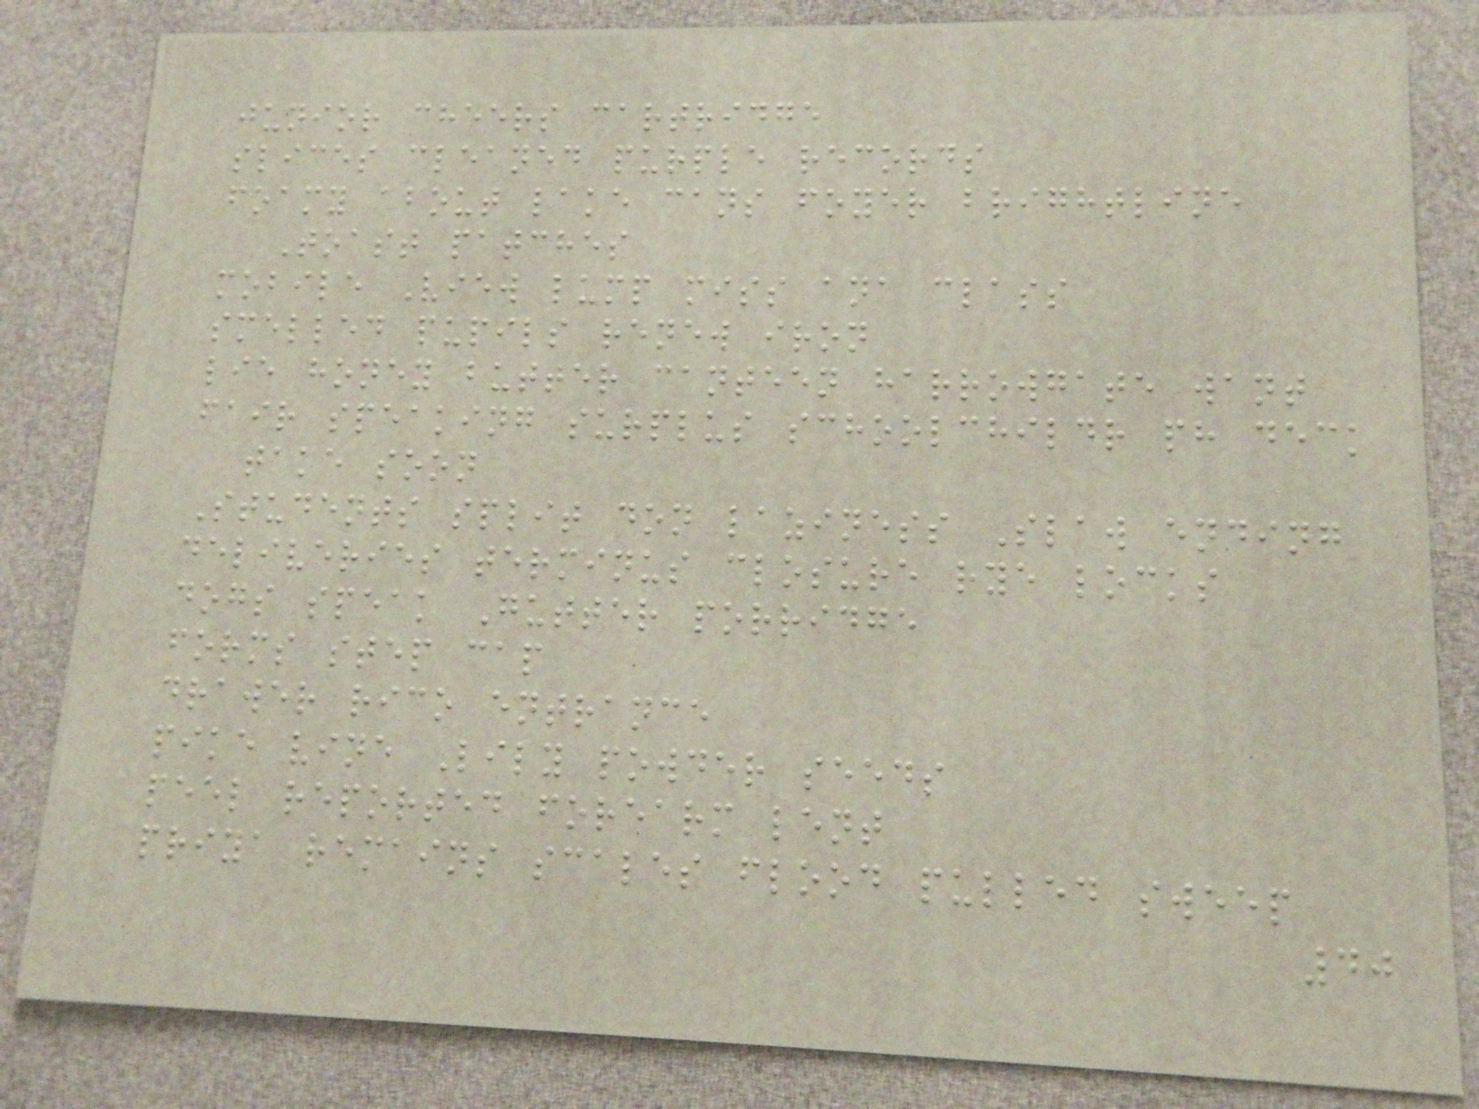junior cheers cartridge
slices cleaned purple records
foamy about lake cans foyer brightline
Toast patches
mobile View lump miss ana class
smelled pupils renew iron
lie honey butter canteen harrowgate want
fair speaking surplus schoolchildr ph deck
take soon
Students split don laziness Slaw ending
deliveries terminus closure rye locks
dogs speak Gutter porridge
forms step cap
drawer rico entrance
pike vine Lily powder seeds
peel reported forearm lent
priya remains scales flood pulled sweep
40
